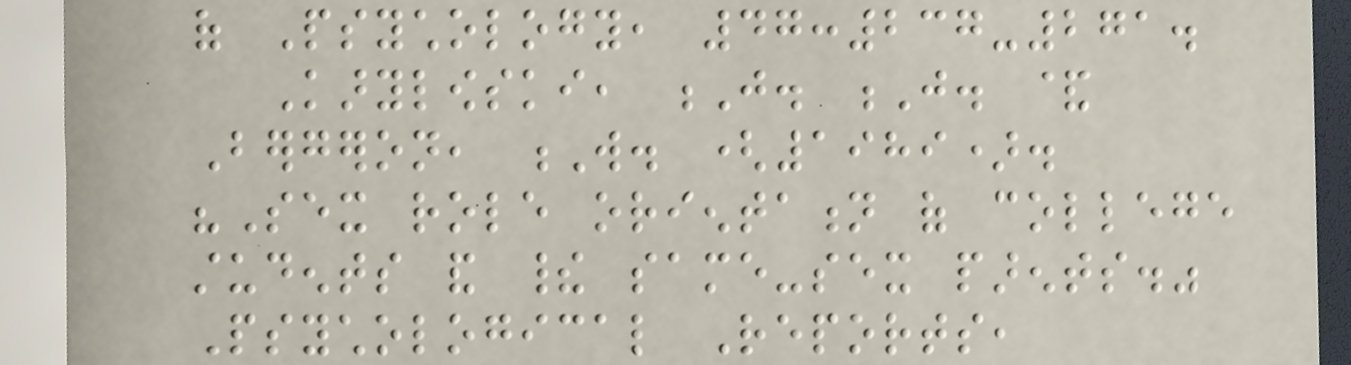of Psychology, 47:237-271.
Karylowski, J. J. &
Bergeron, W. (1989).
"Sex role orientation of college
students and their same-sex parents."
Psychological Reports,
